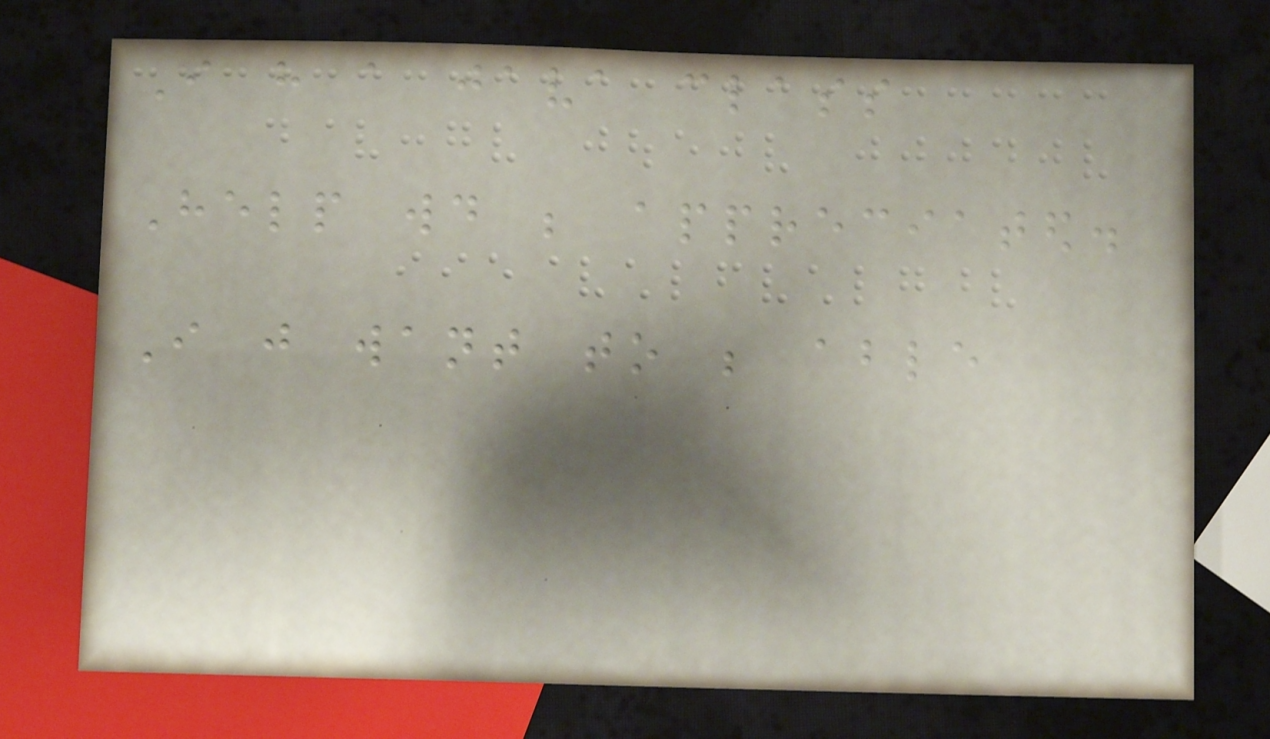I have a java class
Help would be appreciated.
I just want to be able
